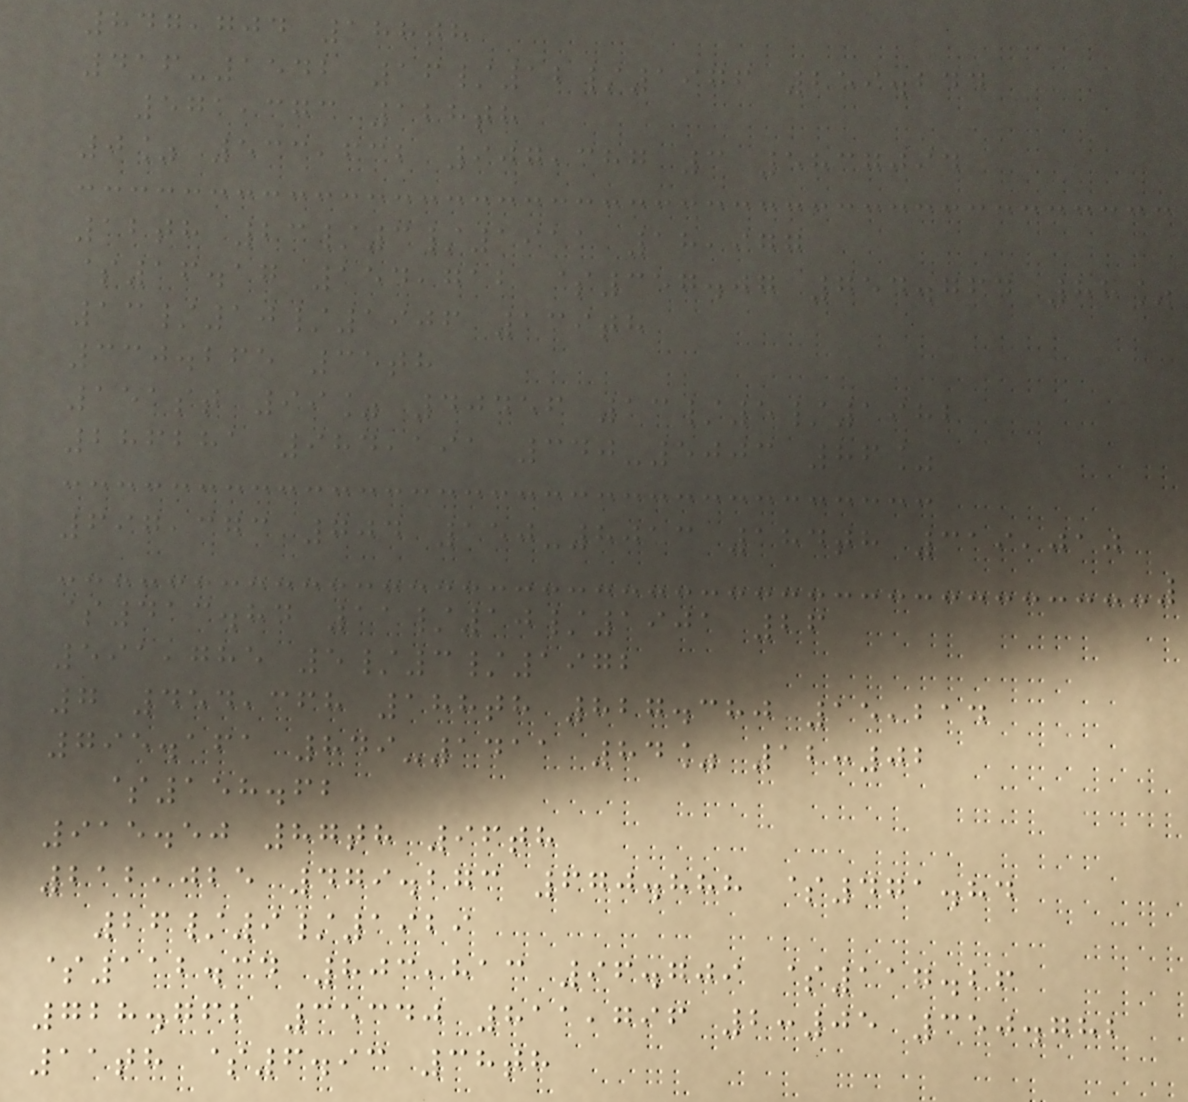847,704 188th
416-1542 16/12/1976 259.244
571,373 128th
0% 533,632 907,387 3 5837094
12th 23/3/1911 18,977
$16.17 154,712 $357.07 754.764 88%
13/10/1906 139th
330.265 35th
151st 99% 40456 13/5/1982
286281 984,191 340-5003 86%
697,373 704 150-8013 184th 319,010
$413.84 11/10/1901 26
591,785 5/3/1972
7 454,368 188th 827.380 15,214
795.161 849-1411 84% 12:02
$158.62
915.50 87th 96th
212,025 479.273 670.888 $471.84
26/9/1929
$112.34 803,813 96.709 $117.26
728.762 35340 811,796 2:05 350.782
11th $6.93 38th
